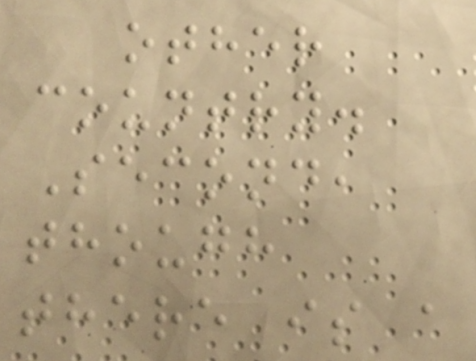other
country.
Second,
though
there is a
